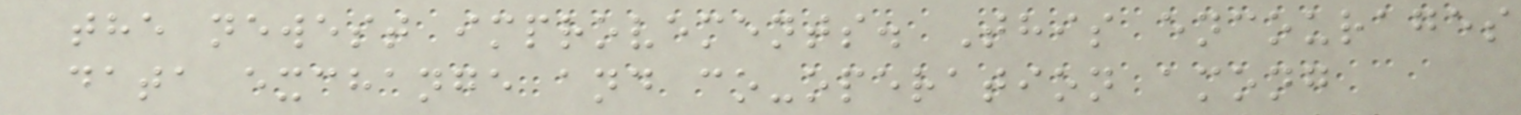the newest improvements. This encourages
data exchange and co-operation among
